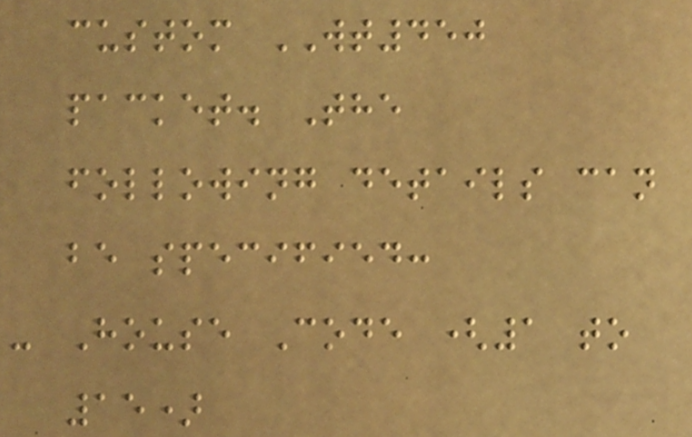custom WT450
packet. The
following details can
be specified:
- House Code (1 to
15)
